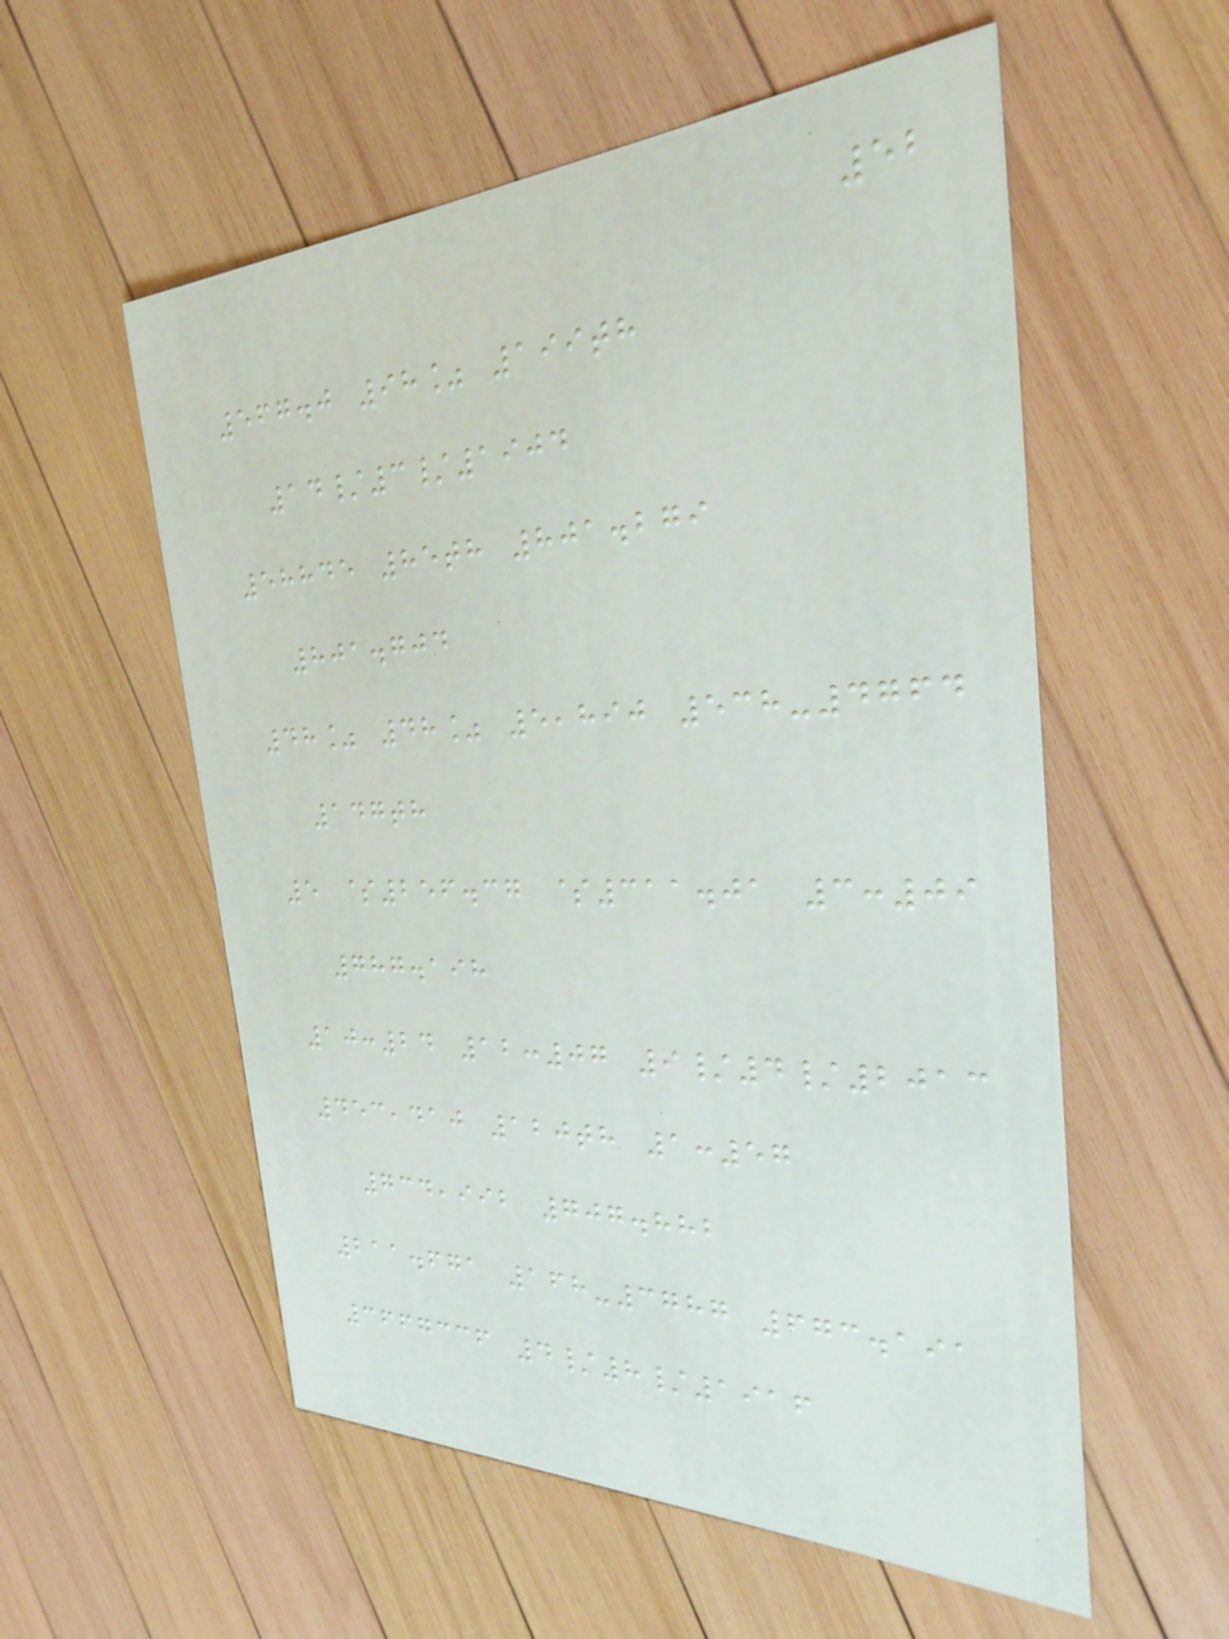52
567.0 98% 199th
14/3/1904
58845 85th 801.279
801.704
48% 48% 5,890 538-4764
147th
5 $256.37 $311.01 3:09
787.198
10:24 12:07 9/4/2013
453,410 120th 1:57
734,992 707.882
211.671 168-3787 673.191
3667336 4/8/1916
